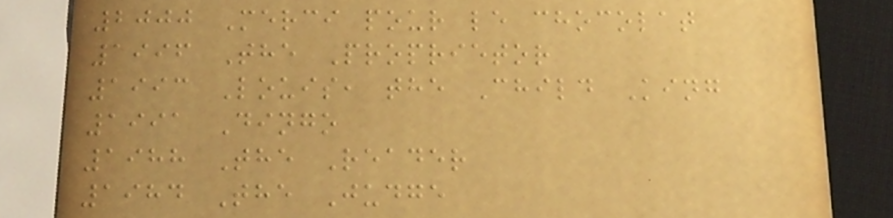2000 Merci pour le chocolat
1996 The Proprietor
1993 Louis, the Child King
1991 Dingo
1988 The Reader
1984 The Judge
